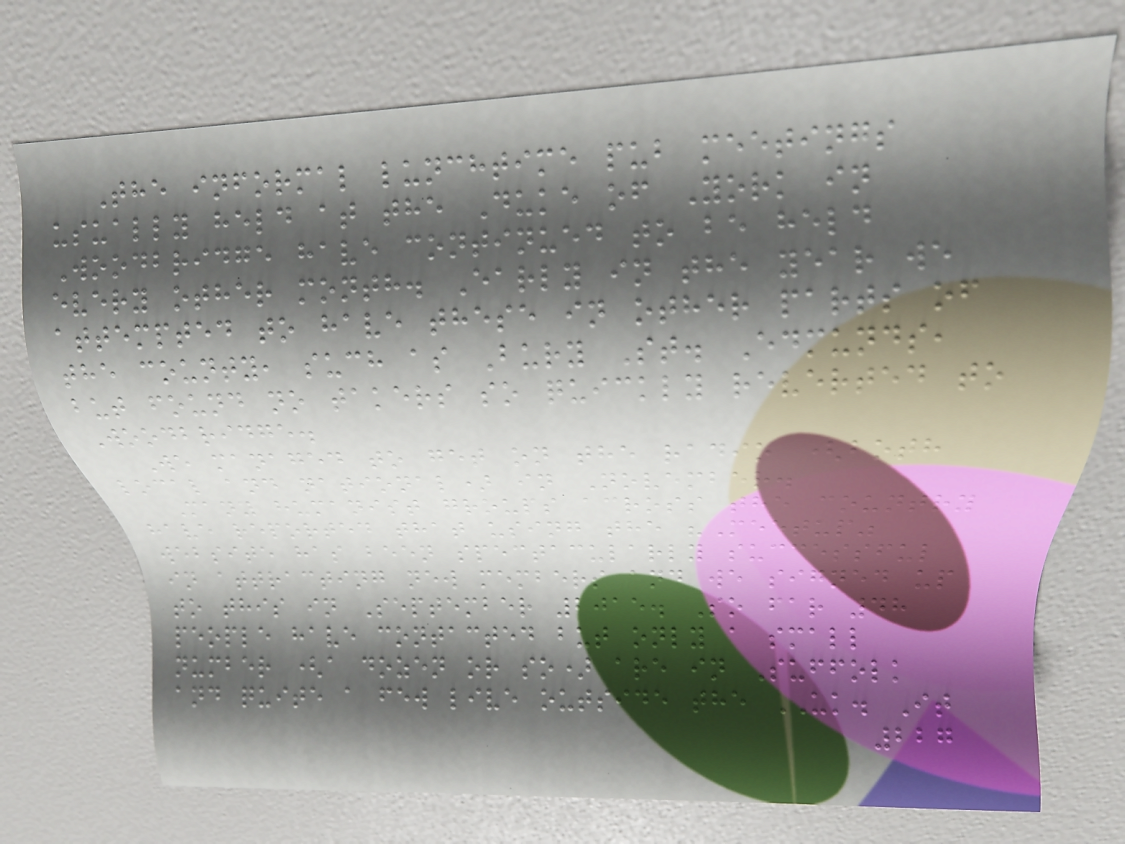The informal lunchtime pub meetings
usually held at the Duke of York in
Woodbridge have continued to be held
every other month. Early in the year we
attempted to have these in other parts of
the county, such as Bury St. Edmunds,
but found no takers so quickly reverted to
Woodbridge.
We managed to get on the radio (both
local and national) in November.
Many humanist groups across the country
have reported that using the "Meetup"
website has been spectacularly successful
in attracting new members and we signed up
to this in September 2015. So far 48
people have contacted but only a small
number (a dozen or so) are in Suffolk
and quite a few live outside the UK. It
227
